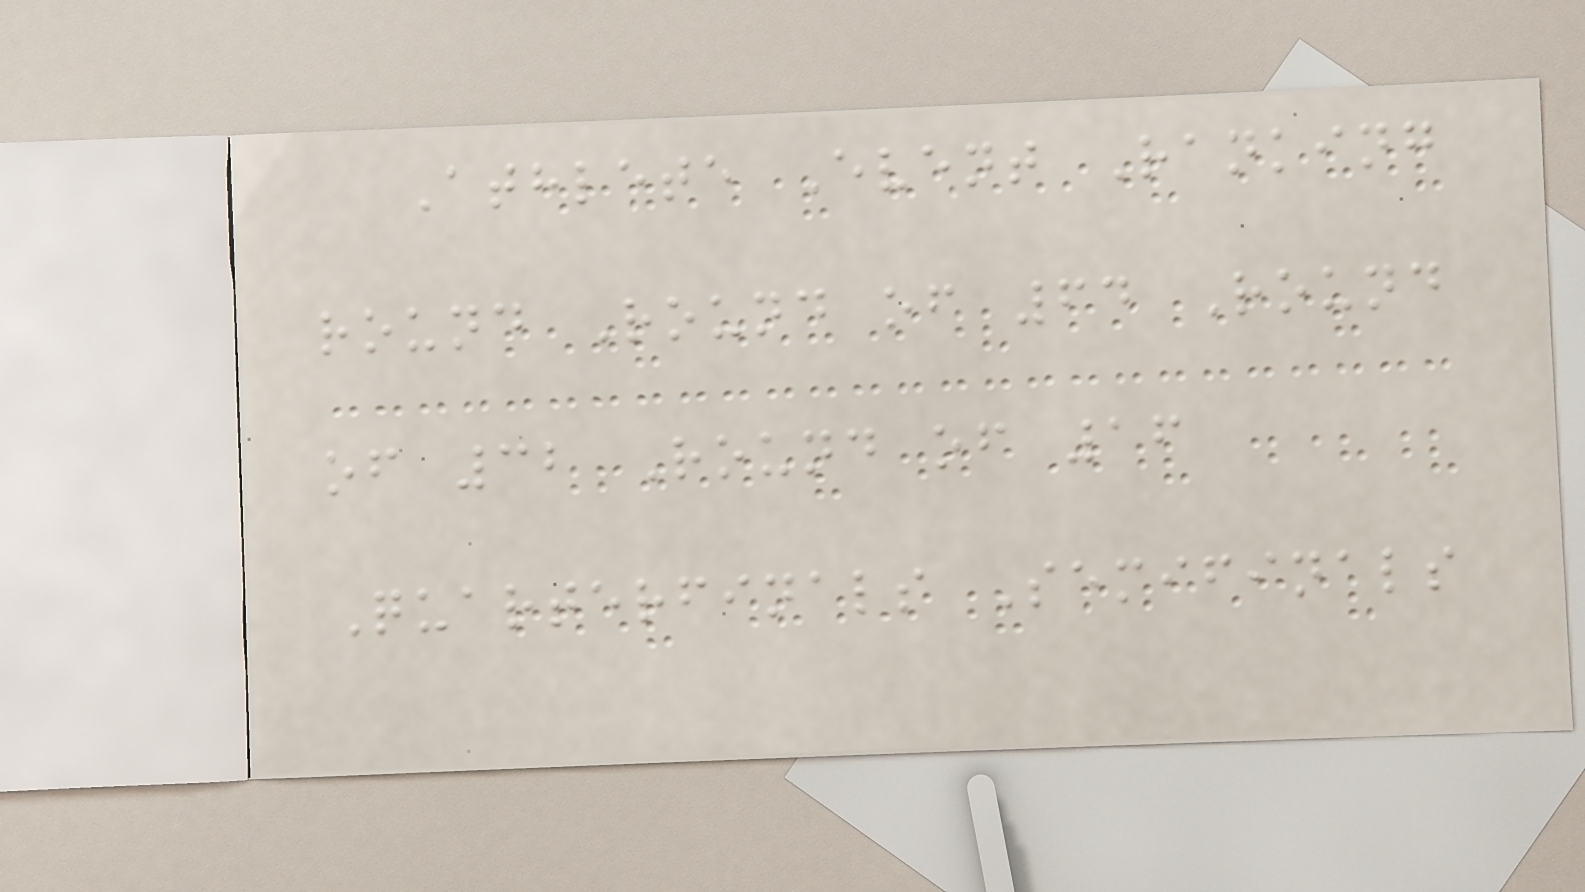Athlete Event Ranking
round Round of 64 Round
of 32 Round of 16
Quarterfinals Semifinals
